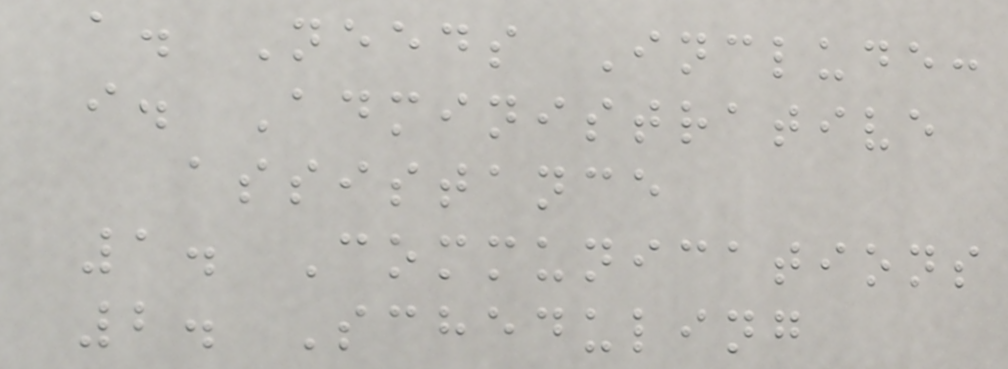a. Needs Include:
i. Administrative
assistance
1. Communications
2. Scheduling
